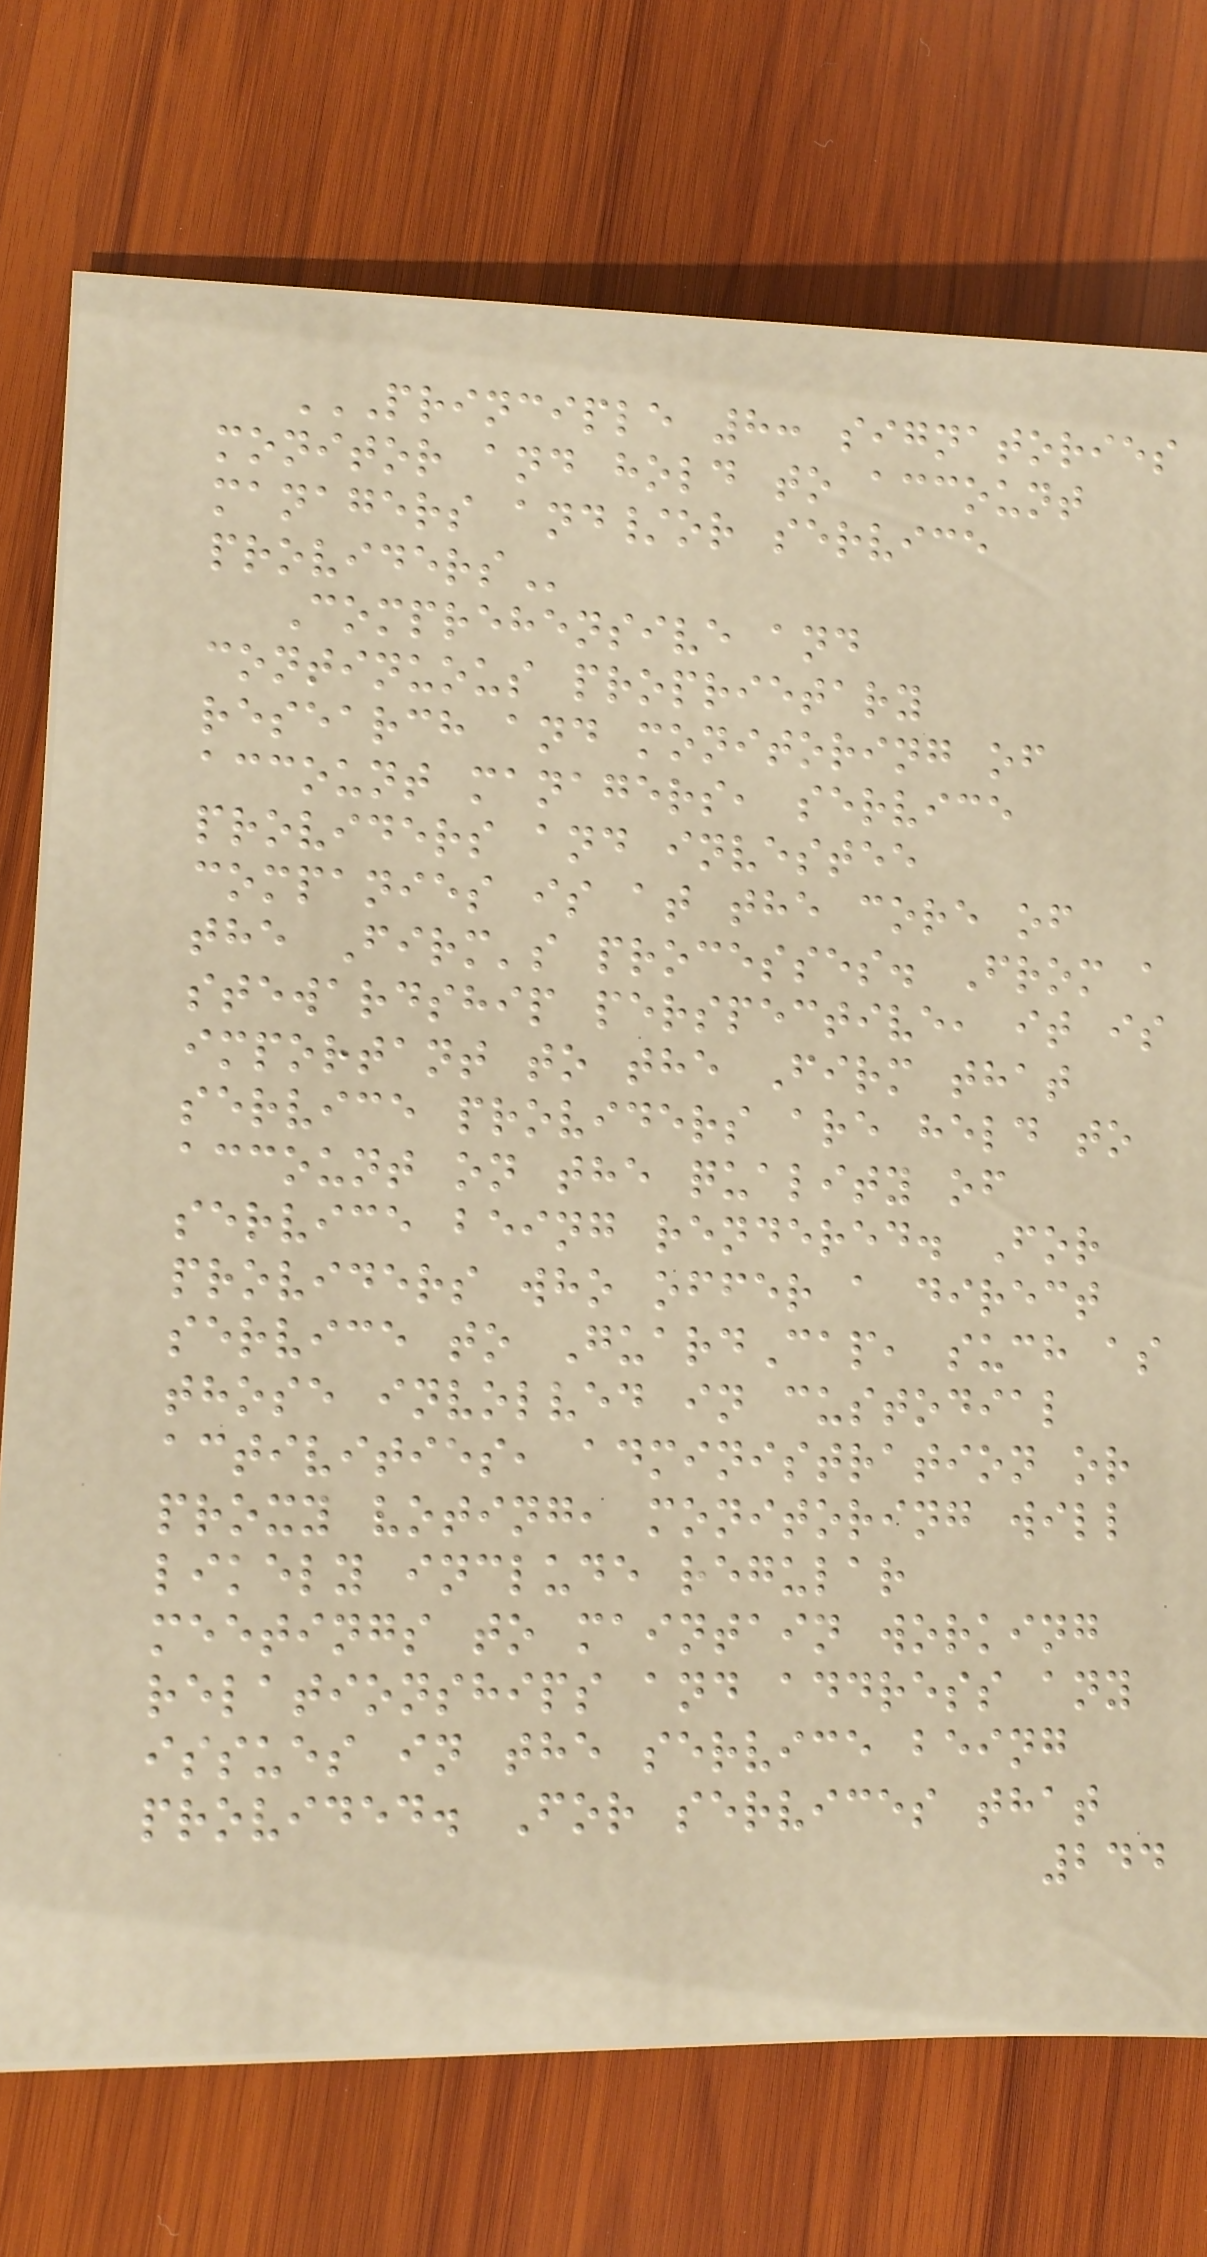PRINCIPLE 8: SIGNATORIES
MONITOR AND HOLD TO ACCOUNT
MANAGERS AND/OR SERVICE
PROVIDERS
Comprehensive and
continuous proprietary
research and monitoring of
account managers, service
providers and investee
companies is at the core of
the Firm's processes. From a
stewardship perspective, it is
important to the Firm that
service providers are held to
account on the quality of
service being rendered. For
providers who offer a direct
service to GuardCap, such as
those involved in custodial
activities, administration or
proxy voting, monitoring will
likely include regular
meetings to maintain working
relationships and address any
issues in the service being
provided. For services that
244
